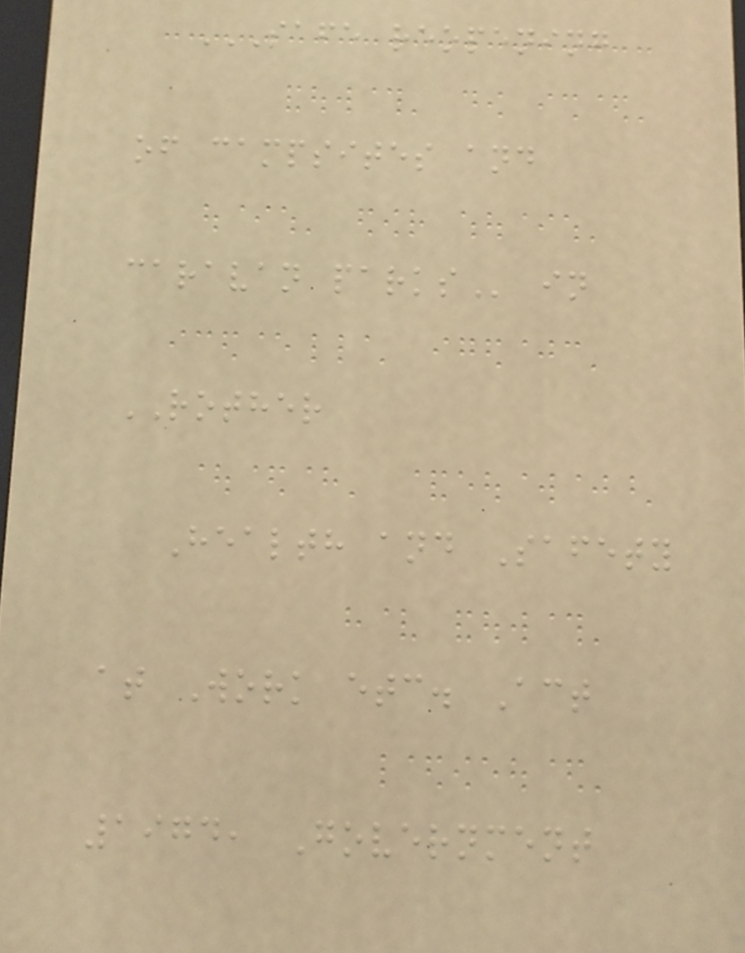SAFE REOPENING
OF CAMPSITES AND
CARAVAN PARKS in
ROTHER
Health and Safety
at Work etc. Act
1974, Government
